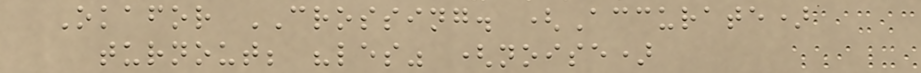Okafor CROSSING. (Accurate)
turnout; "les" (noise)
